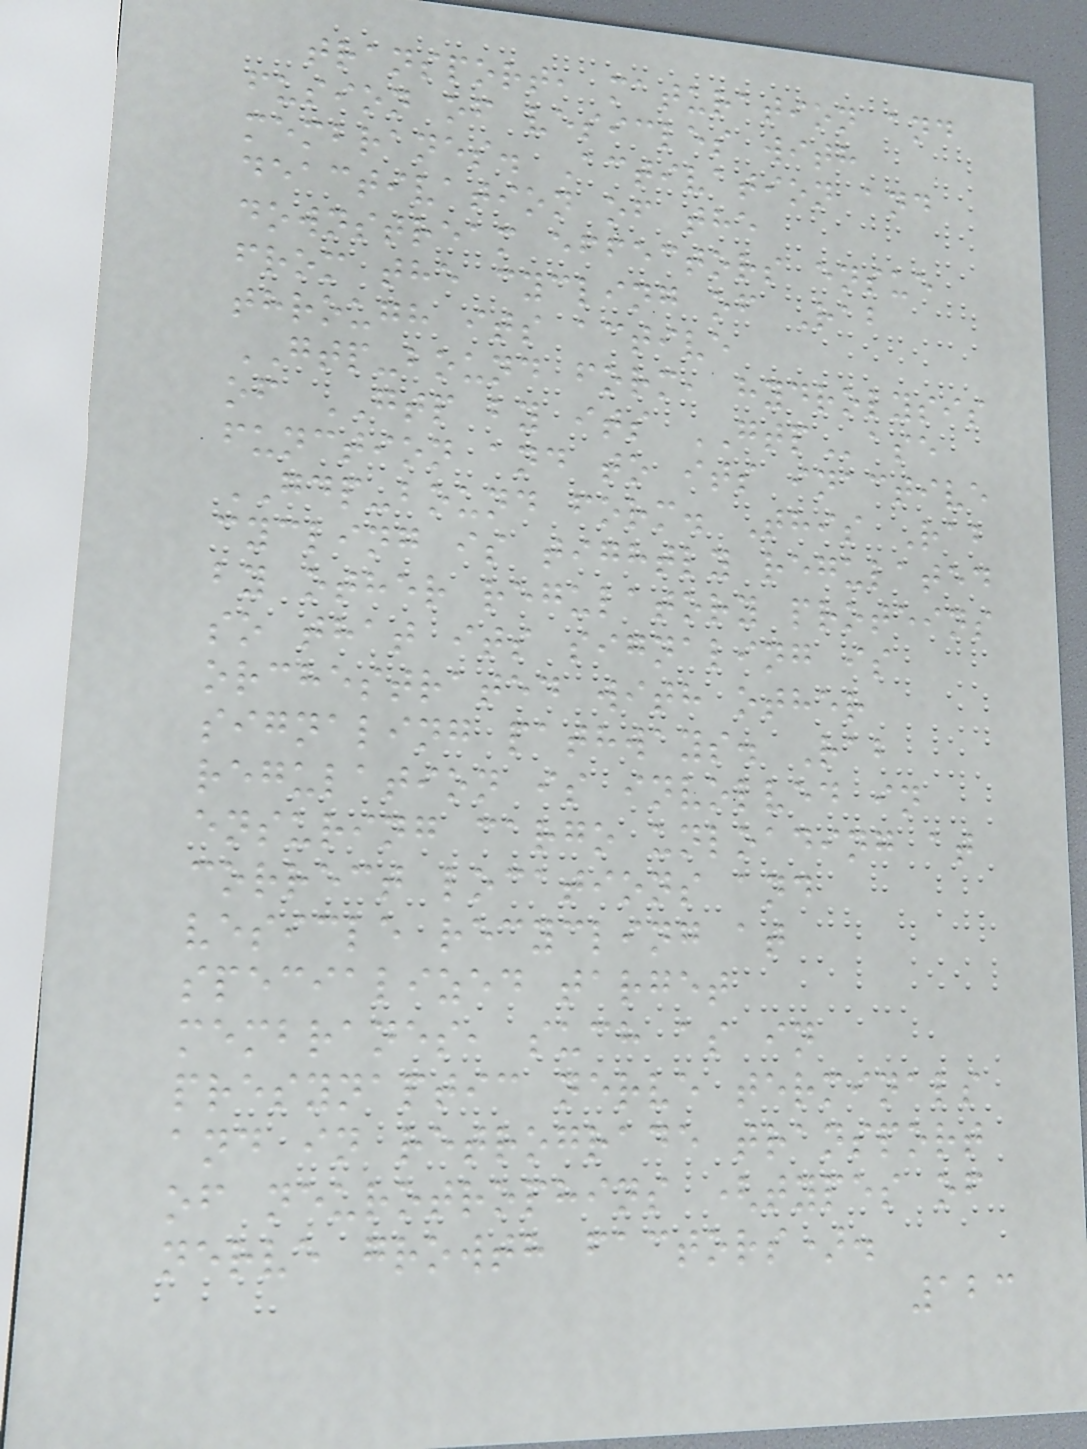transport, maturation and
fusion of vesicles with
membranes. Activation and
deactivation of the
downstream effectors ensue
from the cycling of Rab
through its active
GTP-bound form, hydrolysis
of GTP by its GTPase
function and to its inactive
GDP-bound form. This Rab
cycling is tightly regulated
by other regulatory proteins
so that its signaling is
orchestrated with other
signaling pathways. Rab
regulation is involved in
ensuring cargo unloading at
correct locations and
vesicle recycling at
specialized target
membranes, such as in
presynaptic nerve terminals
and in retrograde transport
of neurotrophins (types of
nerve growth factors).
123
